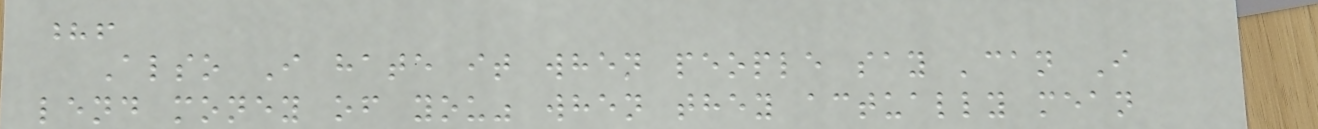?!
Also I hate it when people say 'can I
lend money of you" when they actually mean
